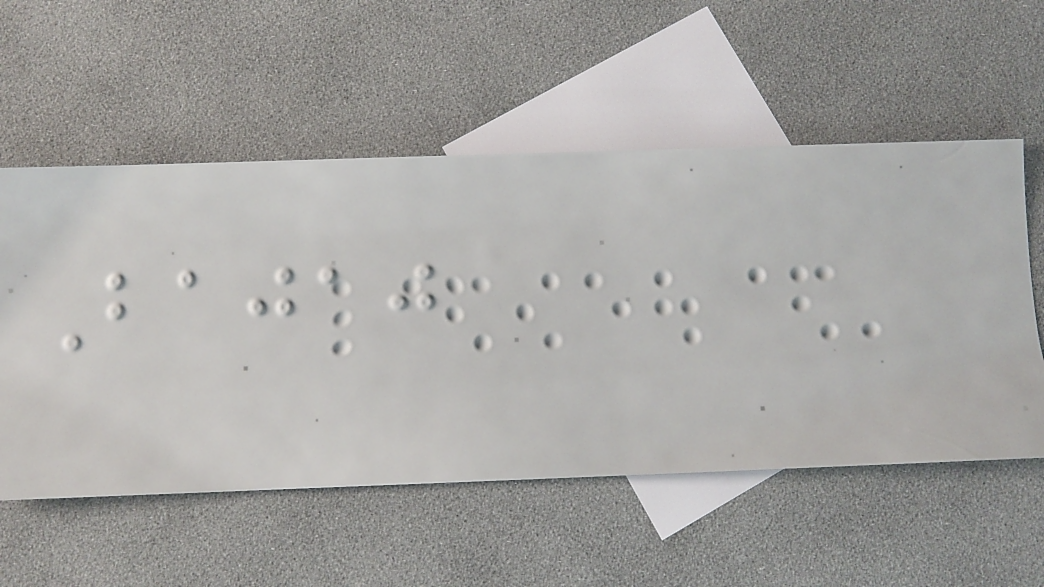Bajaj
